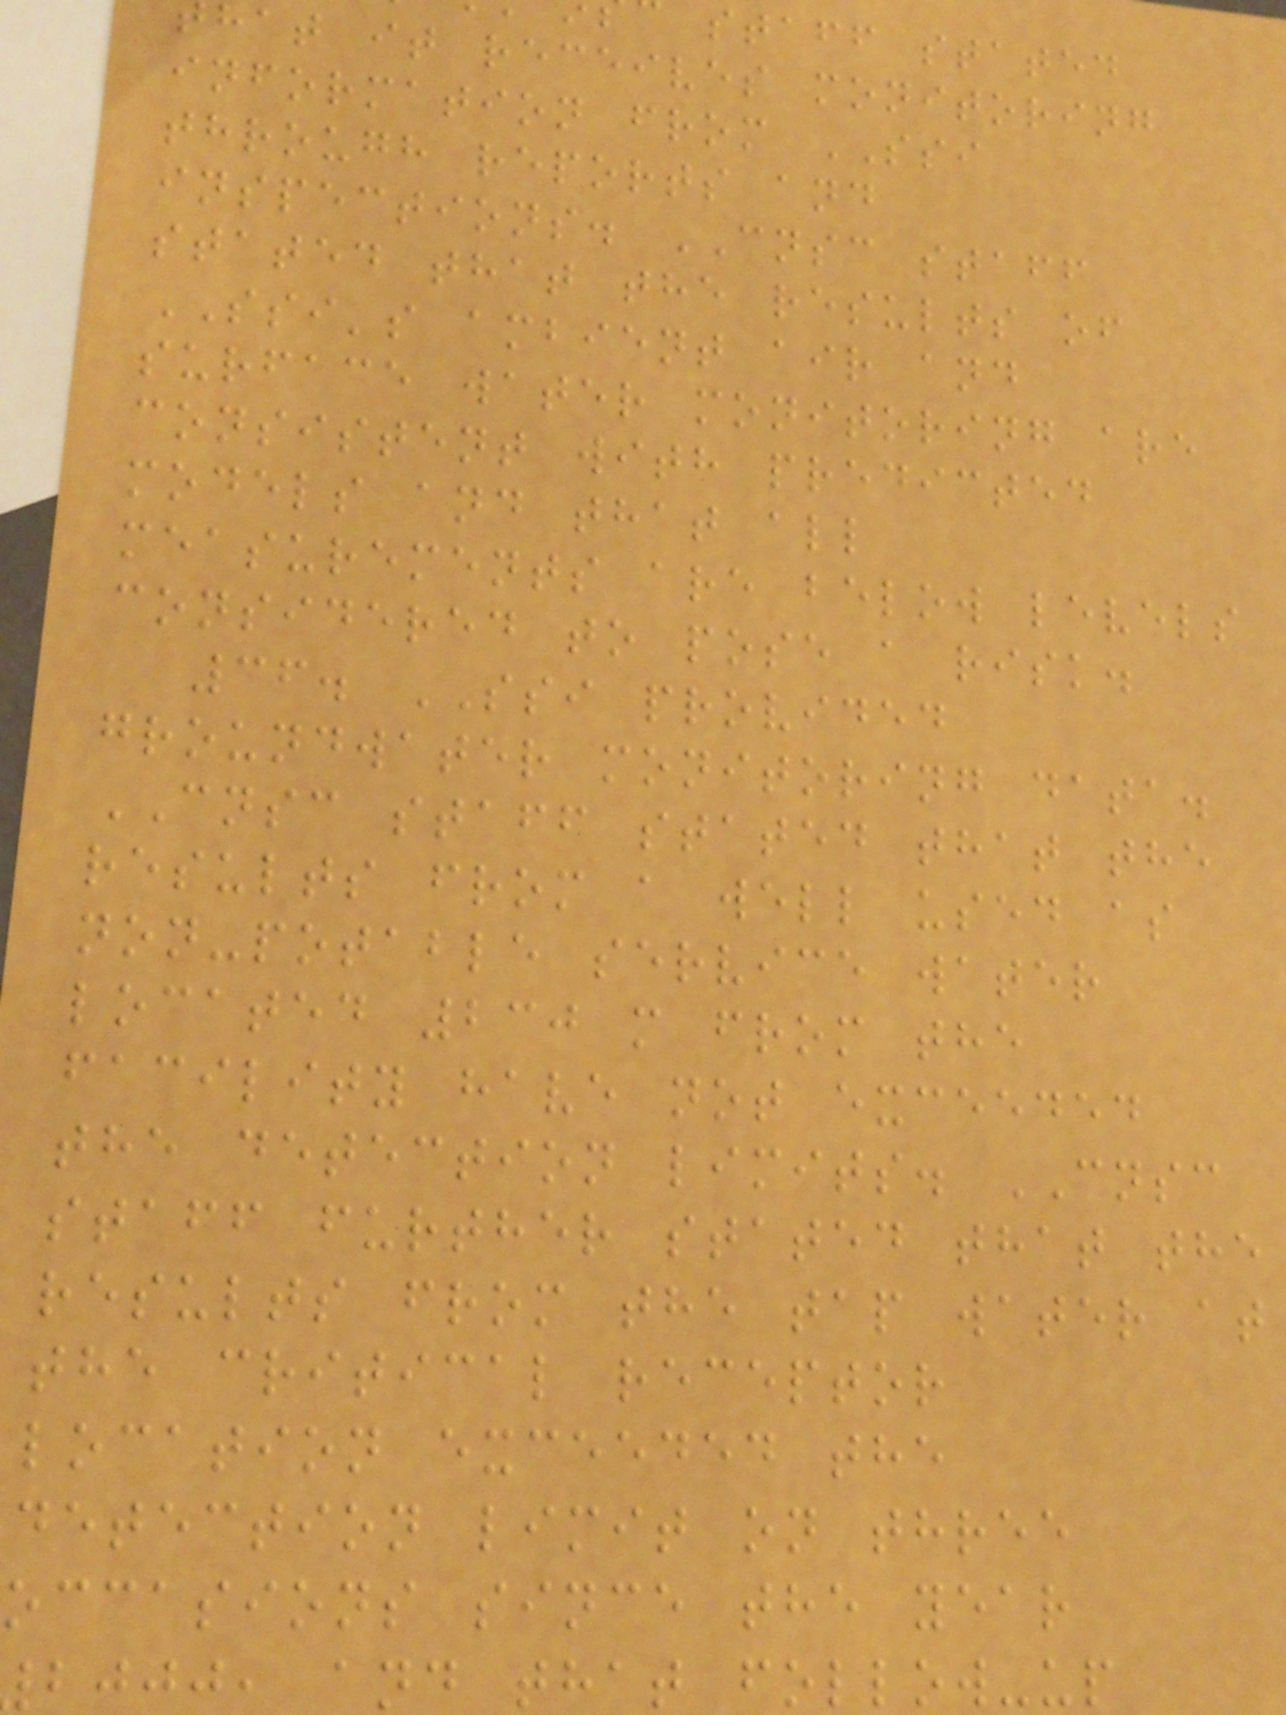staff stated
hat it receives monitoring
information from SSI
through reports and
inspections. CNSC staff
stated that the results of
SSI's ambient air and
surface water monitoring are
consistent with predicted
models and that all
measurements are below levels
considered to pose a risk.
36. SSI provided
groundwater monitoring data.
CNSC staff stated that the
results from a well used as
non-potable service water
located 230 m from the
facility have not exceeded
the detection limits. CNSC
staff further stated that the
results from the tap water at
the critical receptor
location exceeded the
detection limit on three
occasions since the year
bjjj, and that follow-up
